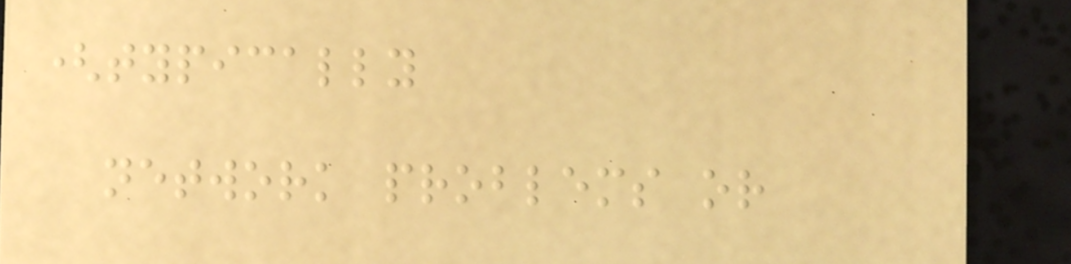(typically
network problems or
